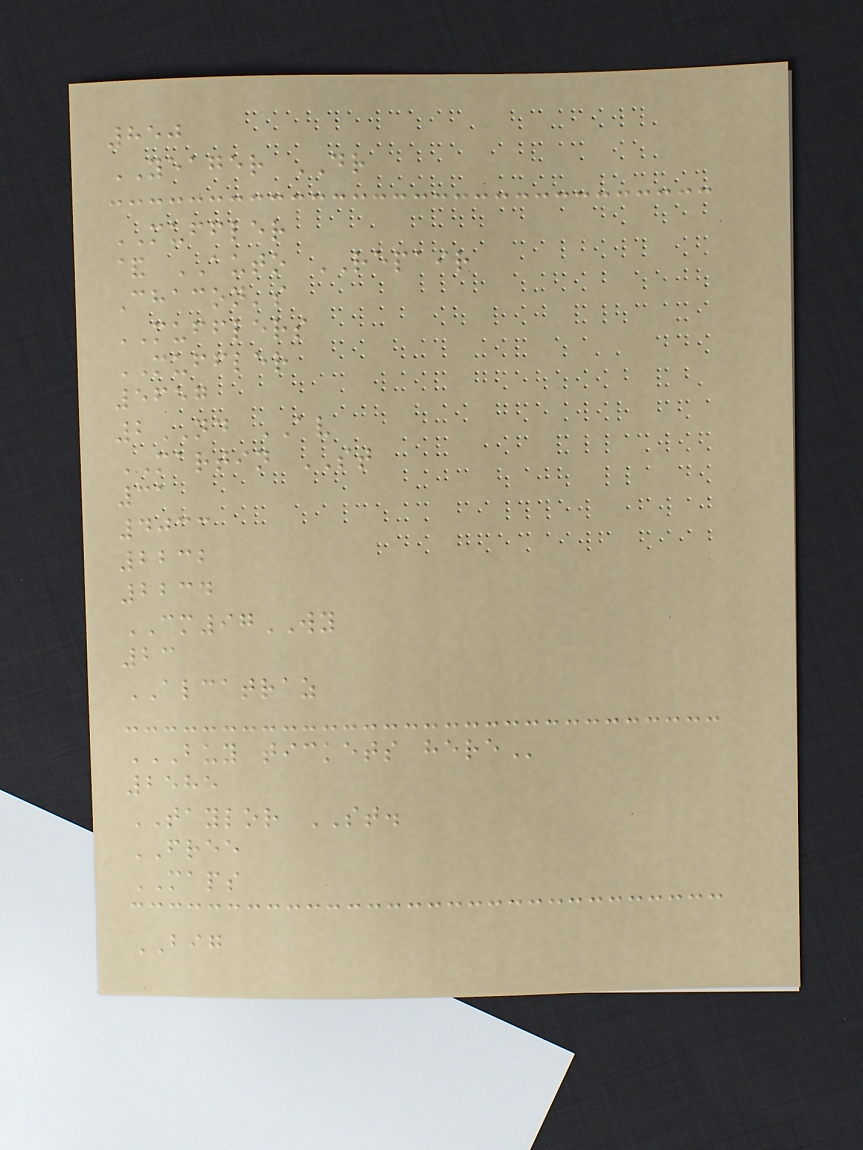850
YEAGER DR
MUFFLER
& AUTO REPAIR
Chacon's
MUFFLERS
MUFFLER
5657
2ND AV
MARTIN ST
31
4033
2232
2234
CM97WY
23
ALCATRAZ
BUY TICKETS HERE
2585
TAYLOR ST.
FREE
MAPS
BIG
